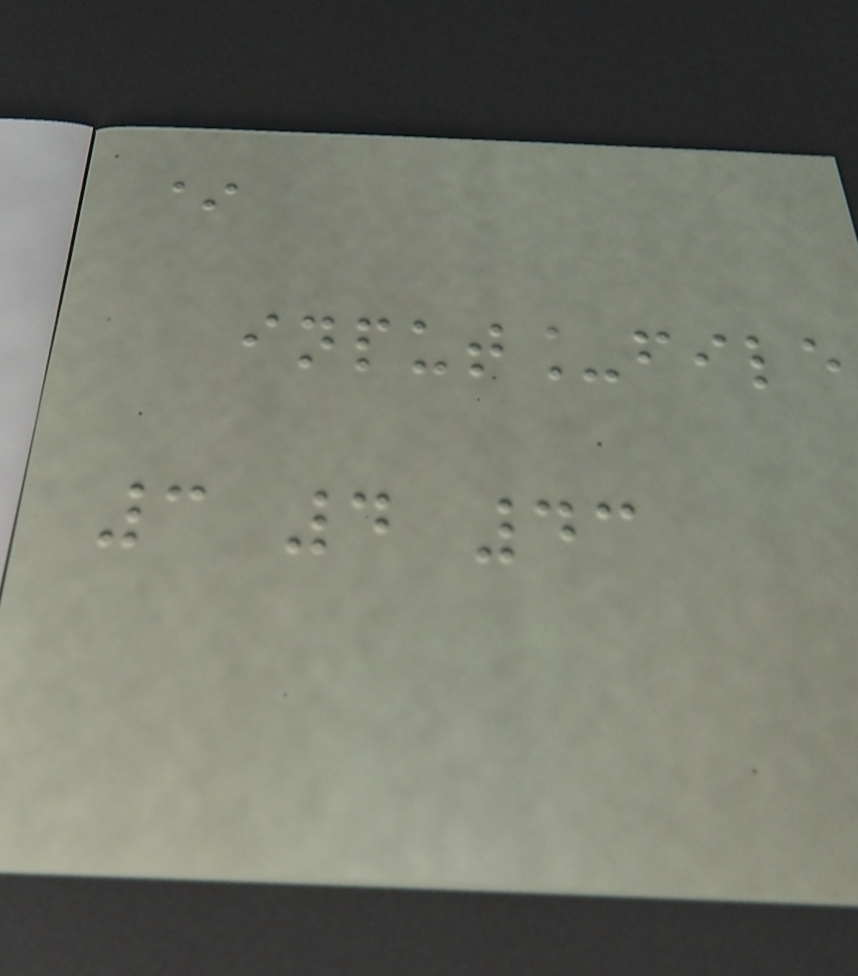*
input_file
3 4 43
